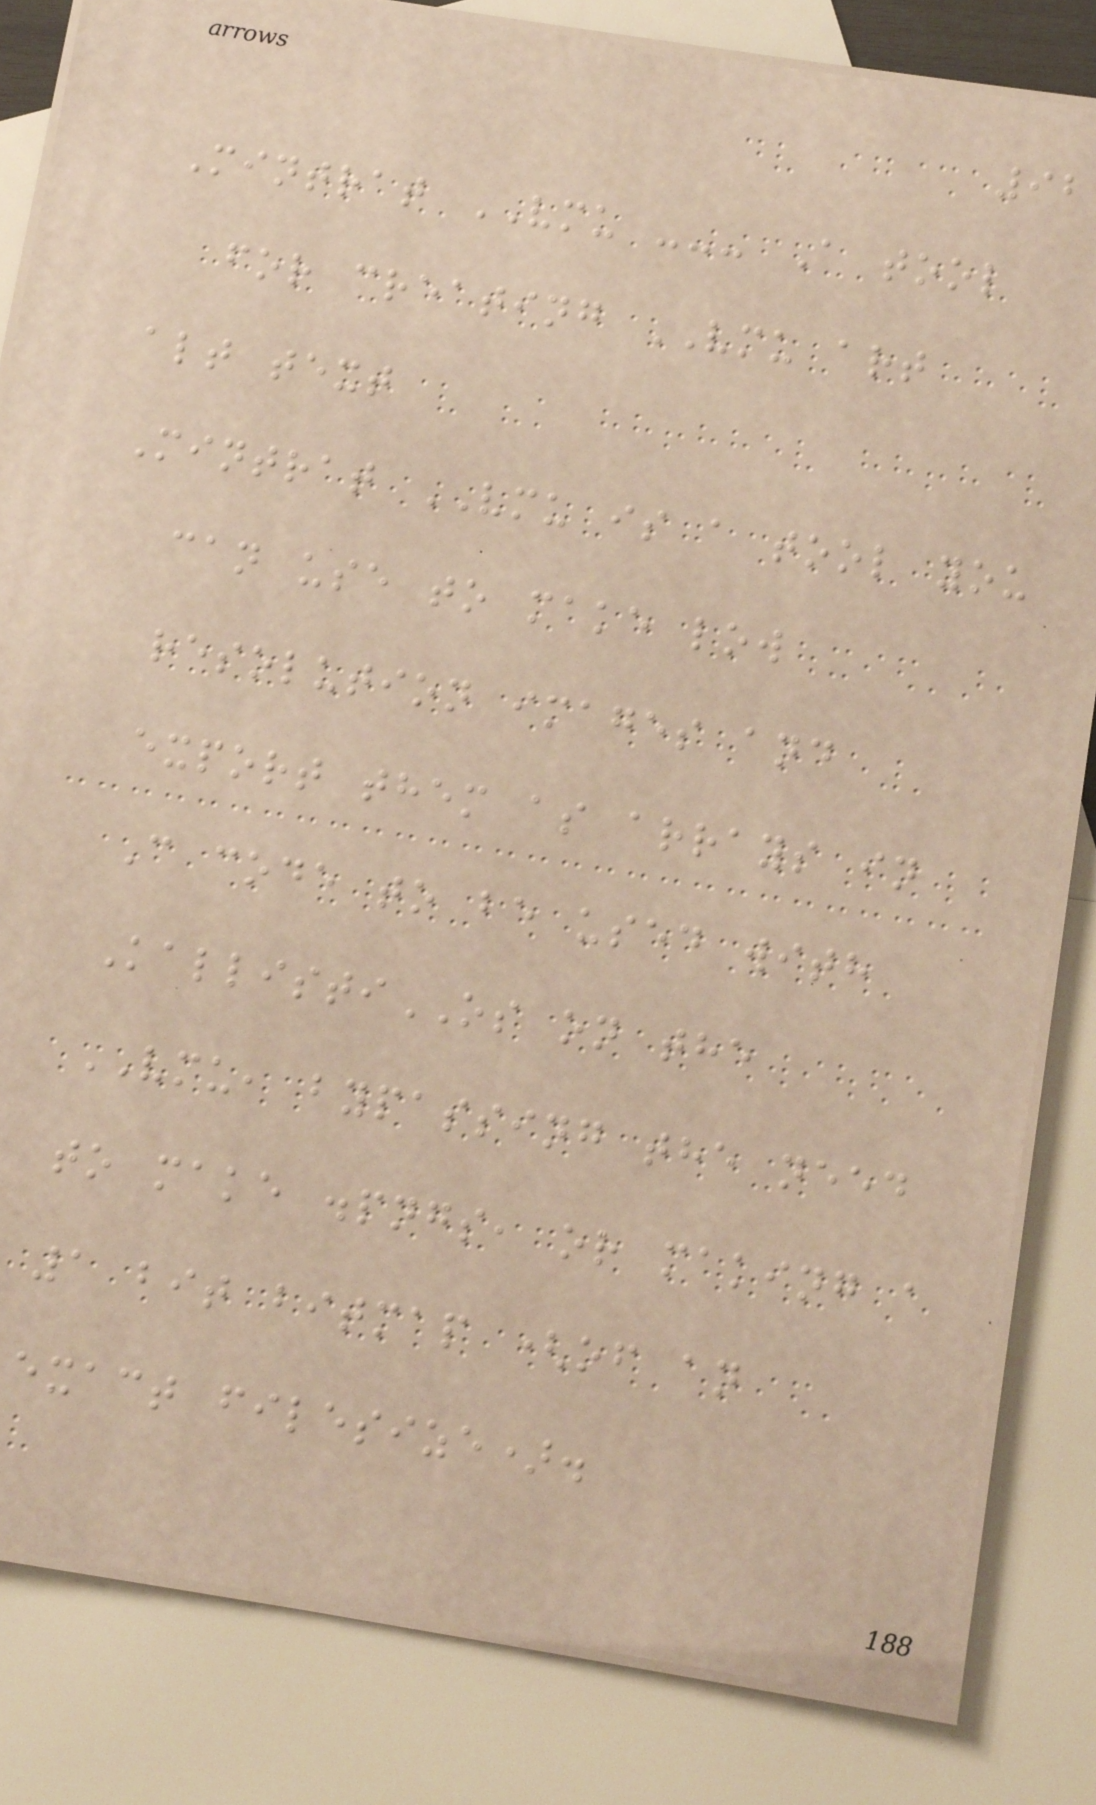92
Mintrat VMU --- A tool
for creating VMU art
alt text
Mintrat VMU is a tool you
can use to make low
resolution images and
export them as arrays in
C code to be used with
KallistiOS on the
VMU, bypassing the need
to make .pngs, or making a
1 bit bitmap (of an
exact filesize).
